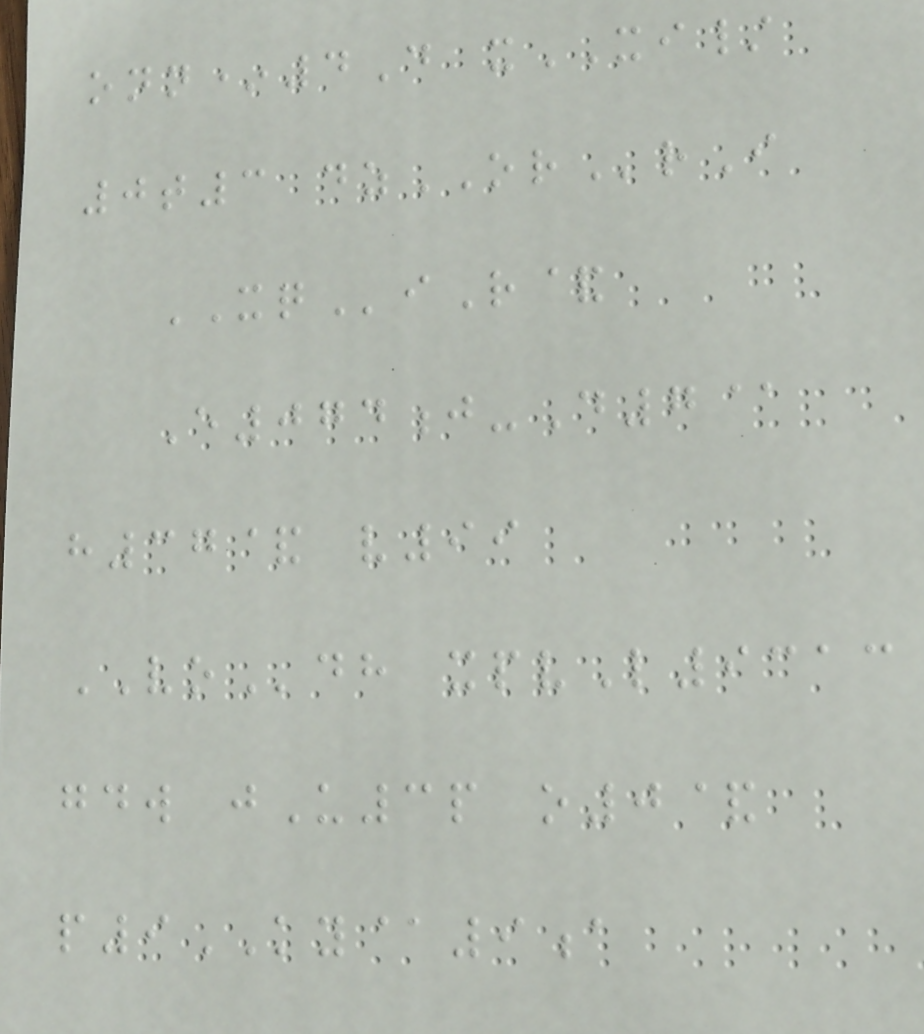onn*4D xXI/
0t3 dzORrI
XQiR&
E074j-D7@
h37& v99
VOdh xpvL9313
gdw jU3p o0&
p9KY@9a
